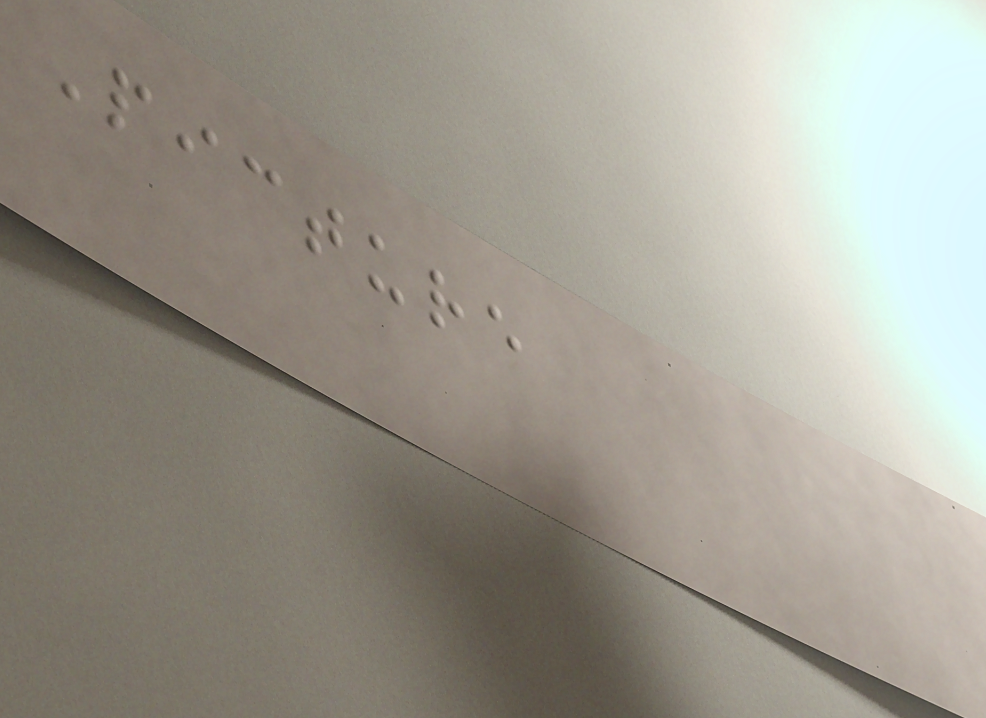Picture
